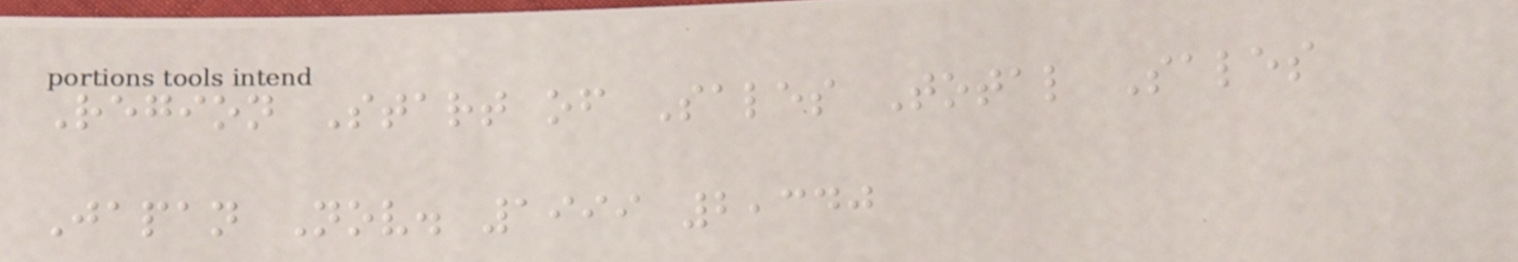Region Start of Sales Total Sales
Japan Nov. 1999 2,340
